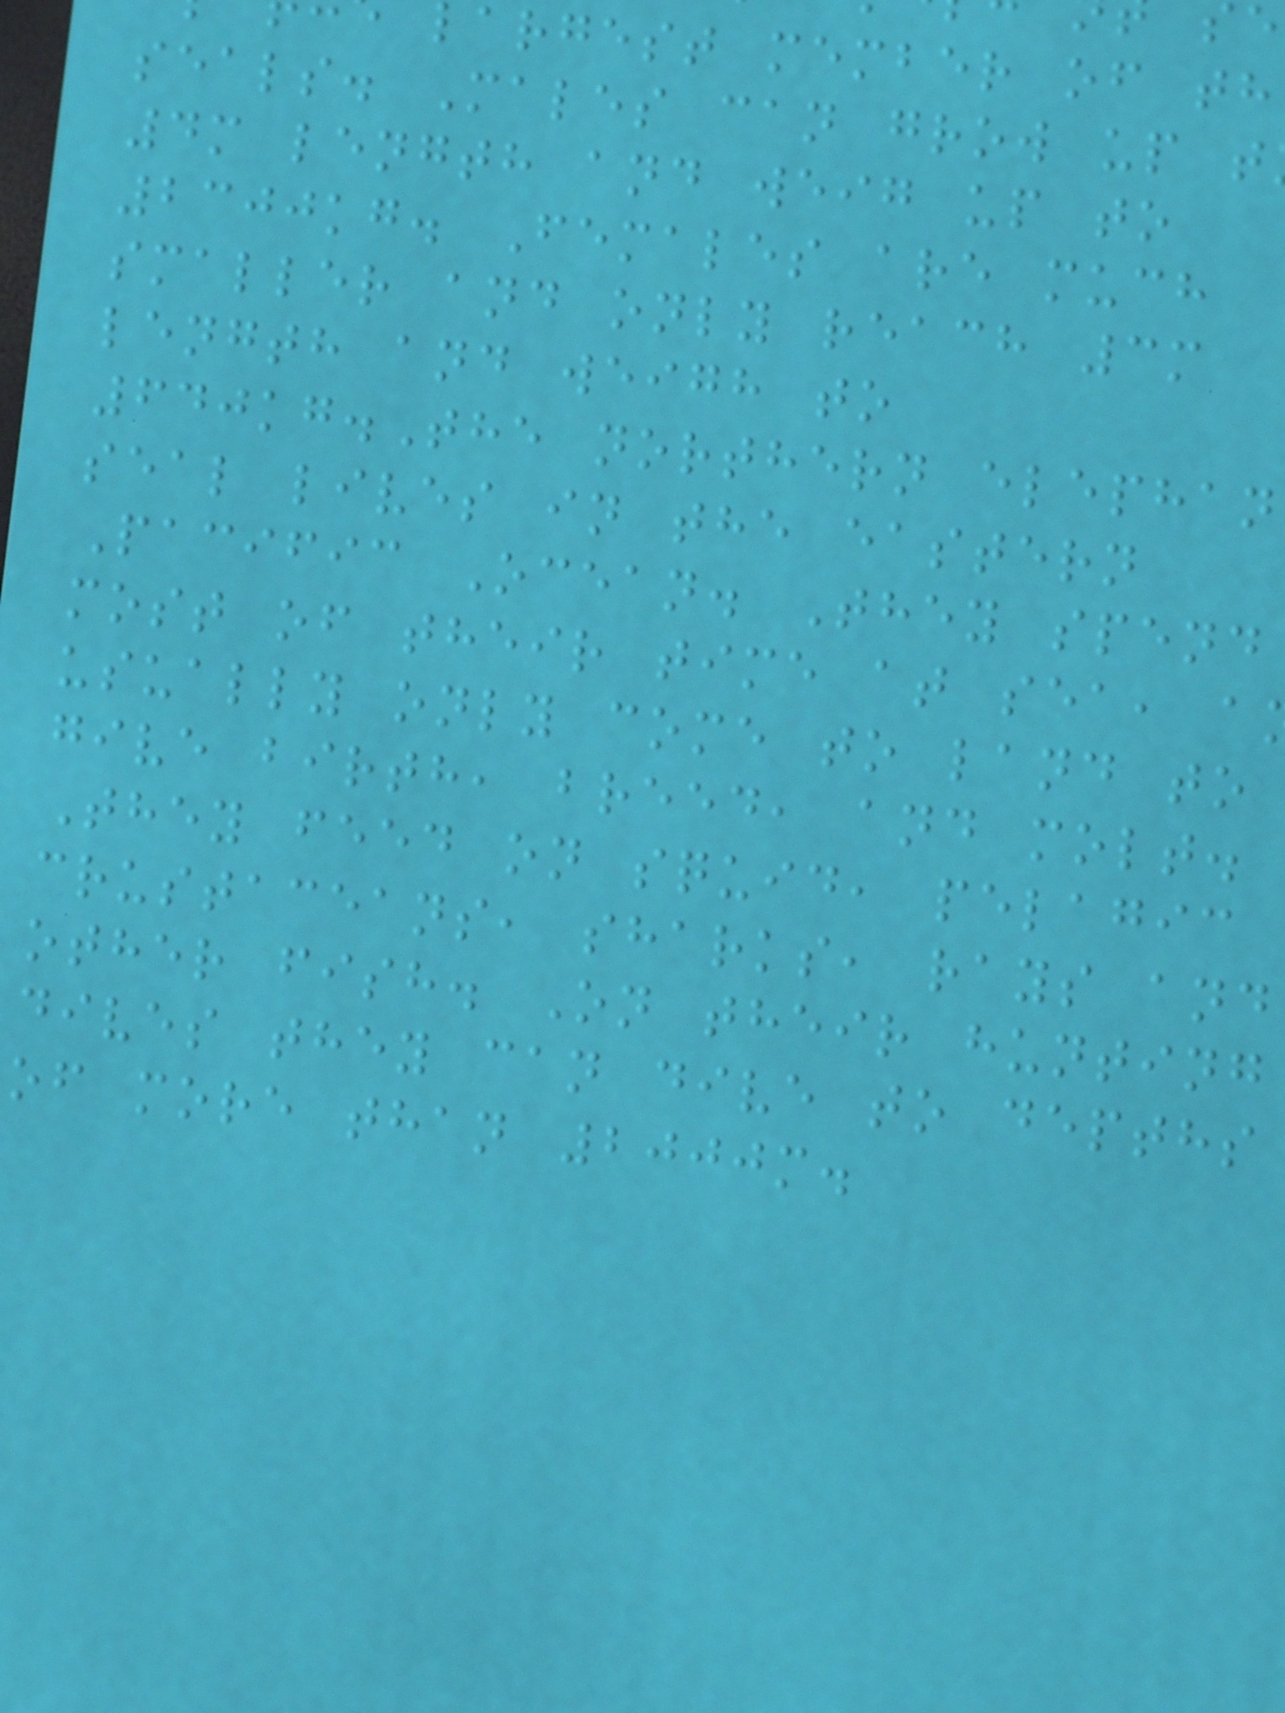argest member of th
seals. Males can grow up t
4m length and weig up to
2300kg. Females are much
smaller and only reach 3m
length and weigh to
640kg.The northern elephan
seal lives in the eastern
Pacific Ocean. They spend
most of their time at sea, a
usually only come to land to
give birth, breed, and molt.
They feed on squid, pelagic
crustaceans, sharks, rays and
other fish. On their hunting
dives they can dive to depths
of more than 2000m.
